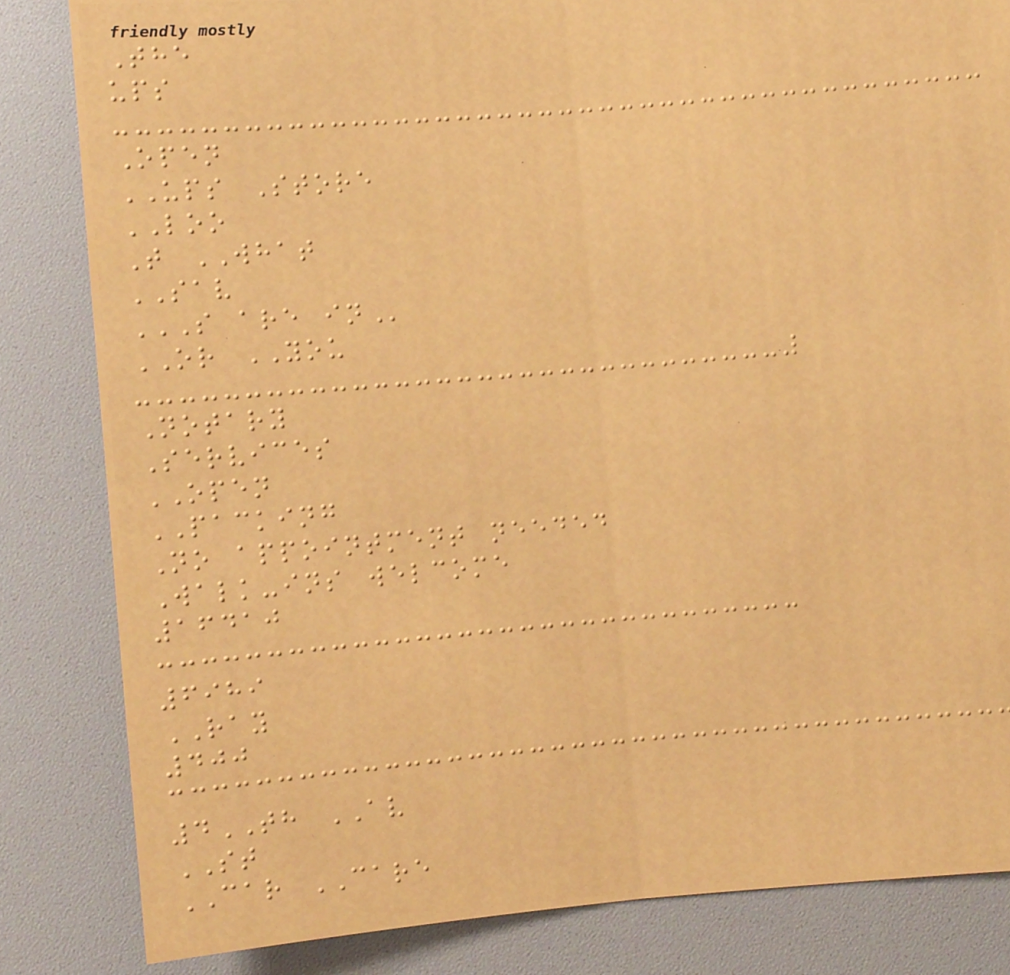The
ups
Open
UPS Store
LOO
T WHAT
SAV
S ARE IN
OR YOU
Notary
Services
OPEN
PACKING
No appointment needed
Walk-ins welcome
16410
6989
RAY
400
4TH AV
ST
CAR CARE
